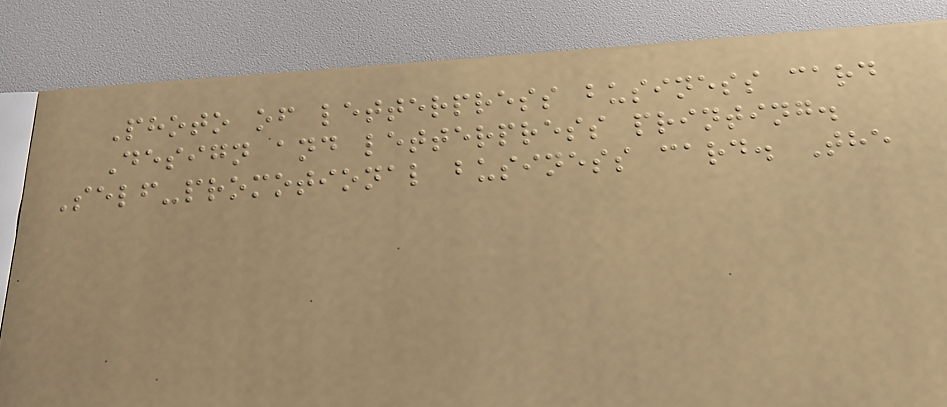Photo of letterpress business card
Design and letterpress printing.
Self-promotional business card. The
